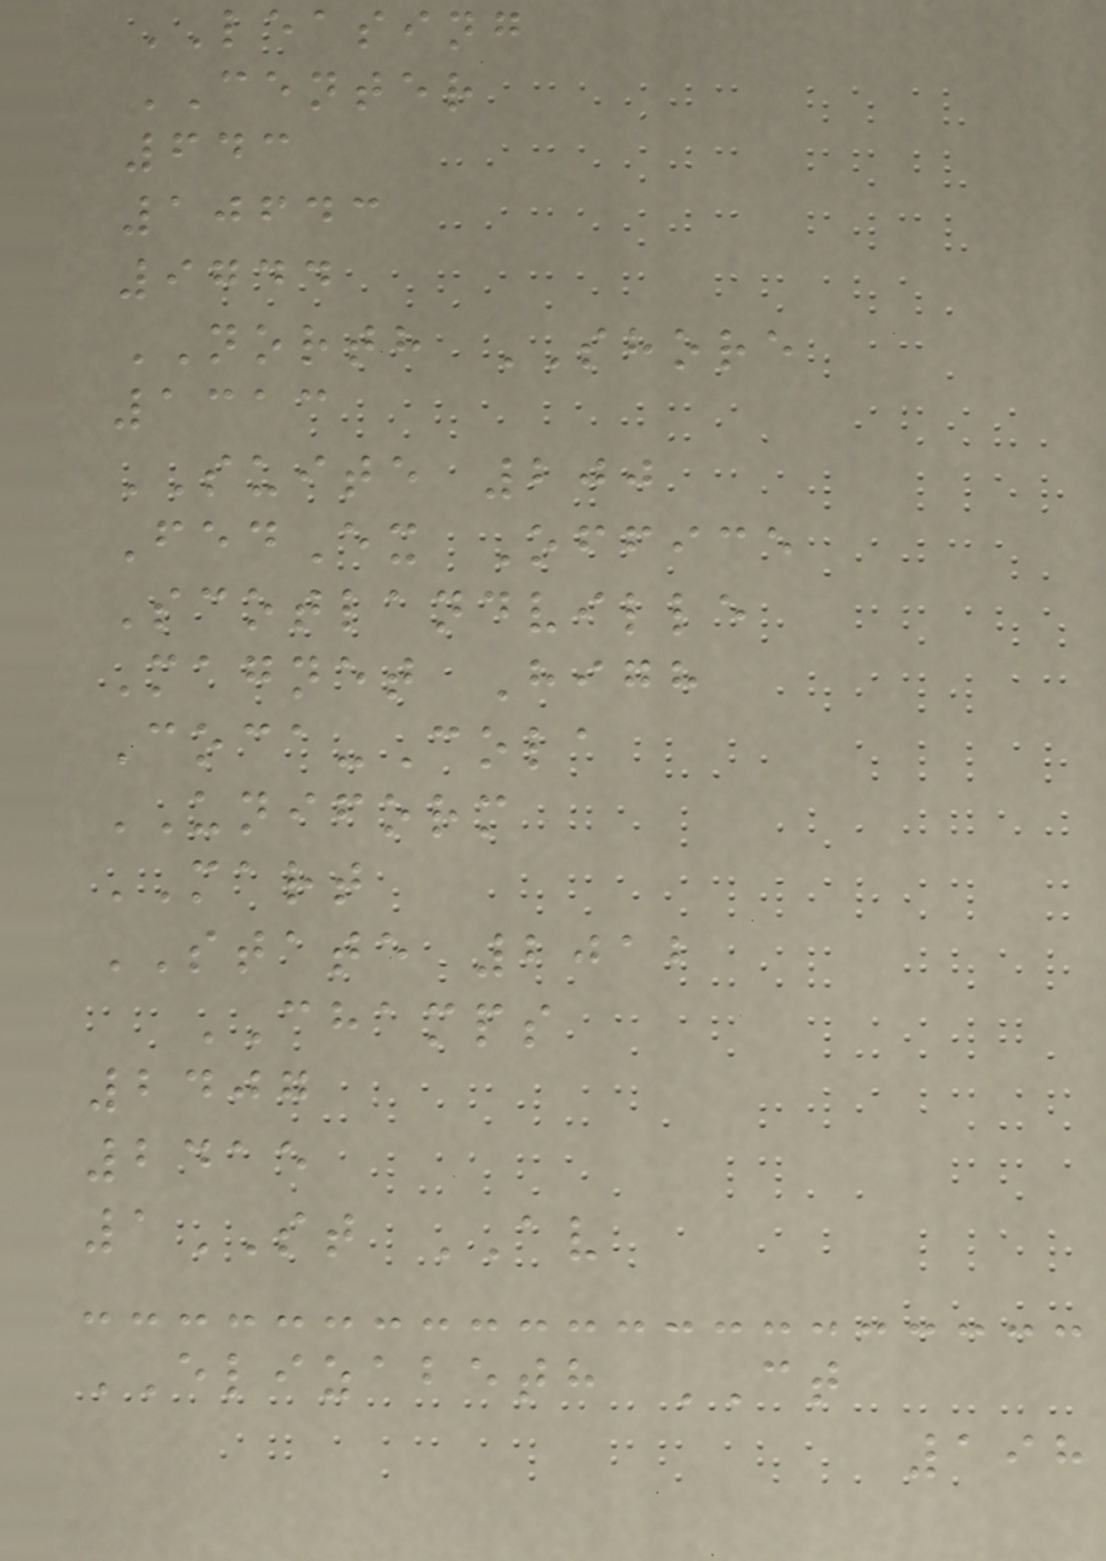LEASING
CENTER
643
10643
9744
NORTH SHORE
1313
SUITE 200
FedEx Office
Scotlandville
Magnet High
Coca-Cola
UNIFORM
MART
STATE 2012
CHAMPS
2407
2415
1ST AV
ELIZABETH CT
198
